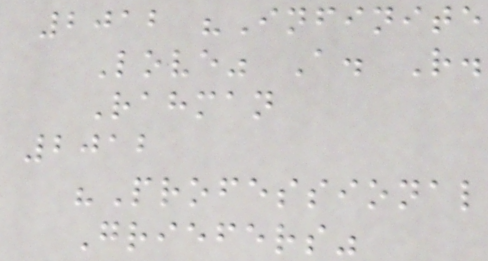2012 "Infinite
Love" A. R.
Rahman
2012
"Professional
Griefers"
